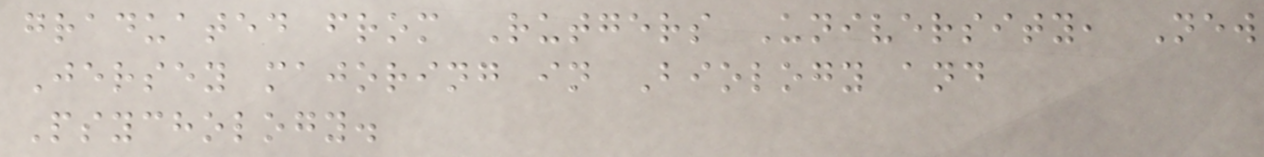graduated from Rutgers University, New
Jersey majoring in Biology and
Psychology.
